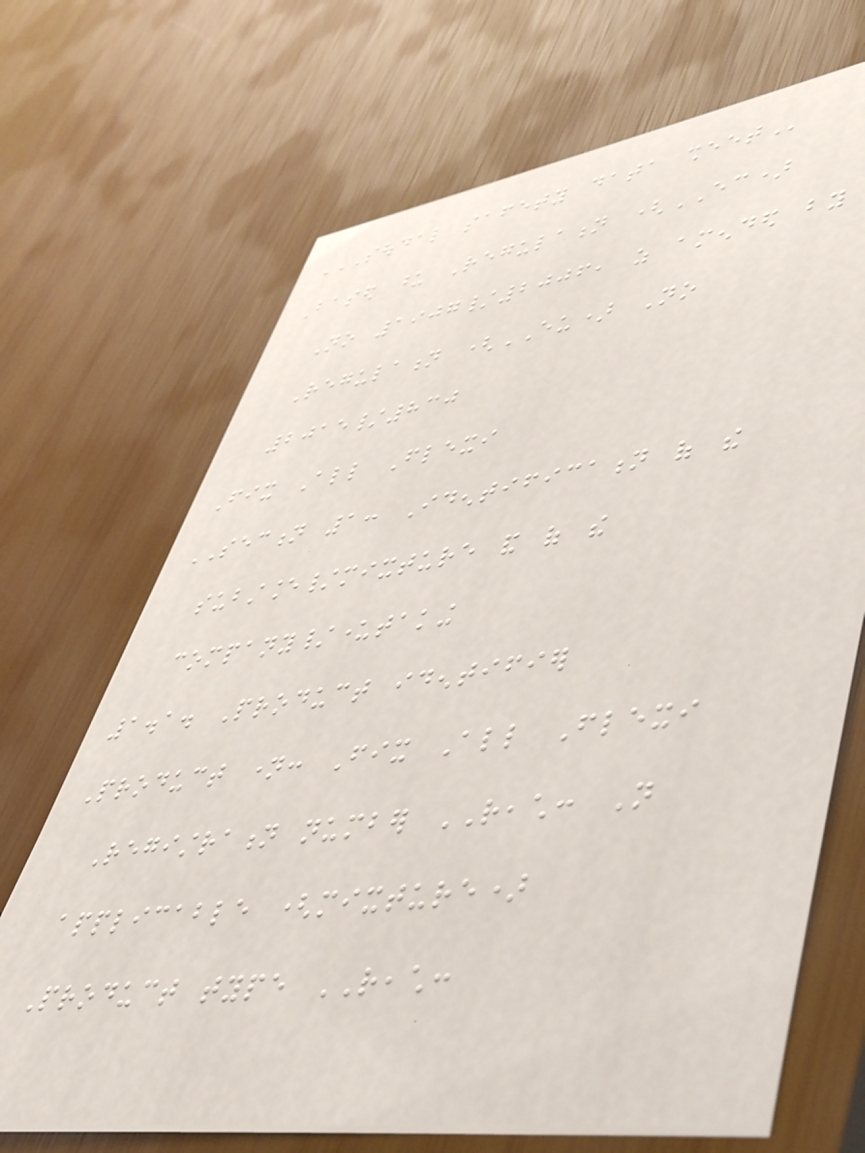SOUDAL SAFETY DATA SHEET
Based upon Regulation (EC)
No 1907/2006, as amended by
Regulation (EU) No
2015/830
Fix All Flexi
SECTION 1: Identification of the
substance/mixture and of the
company/undertaking
1.1. Product identifier
Product name: Fix All Flexi
Registration number REACH: Not
applicable (mixture)
Product type REACH:
